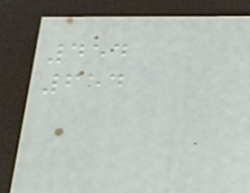454
654
